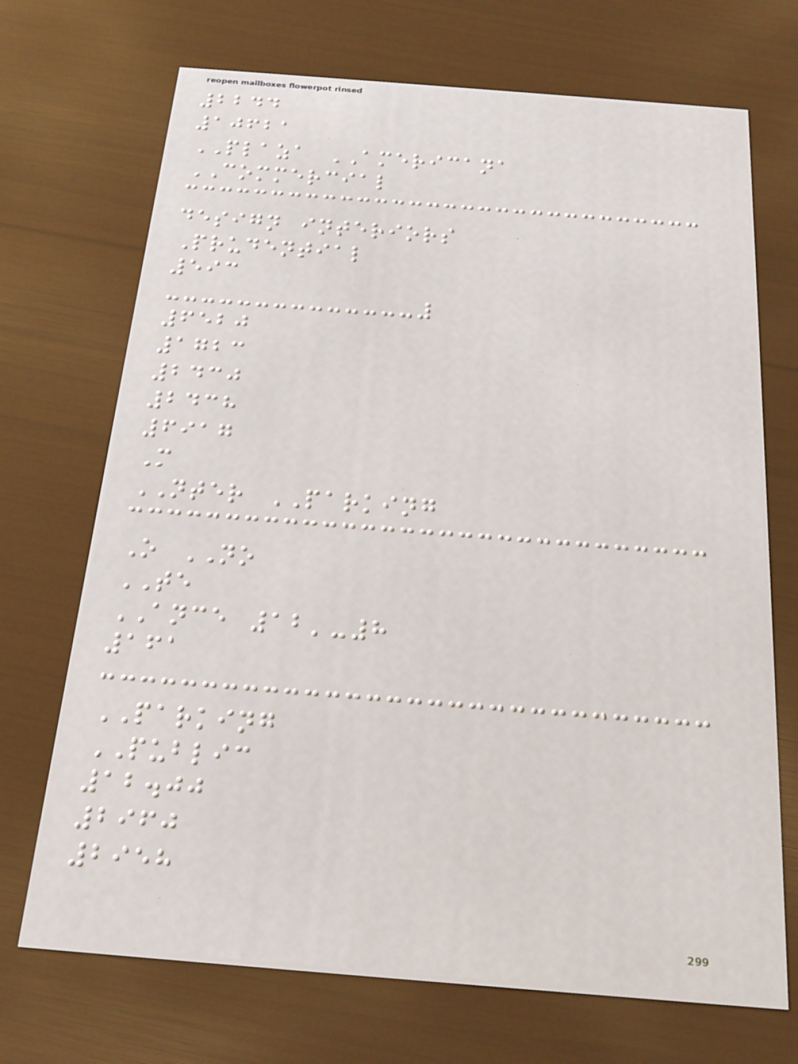2244
10621
PLAZA AMERICANA
COMMERCIAL
design interiors
Prudential
593
6520
1723
2430
2438
6917
M
NTER PARKING
O NO
TE
ANCE 12'-8
161
PARKING
PUBLIC
12.00
2960
2958
